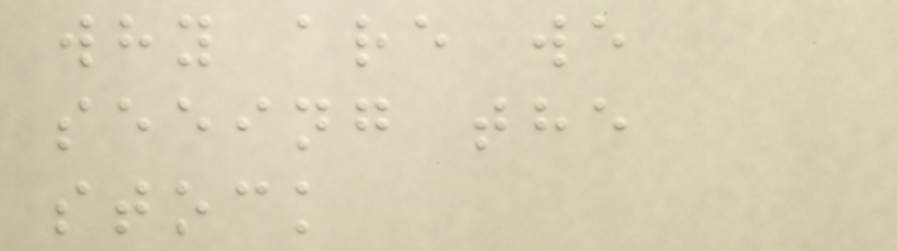why are we
seeing the
stock
